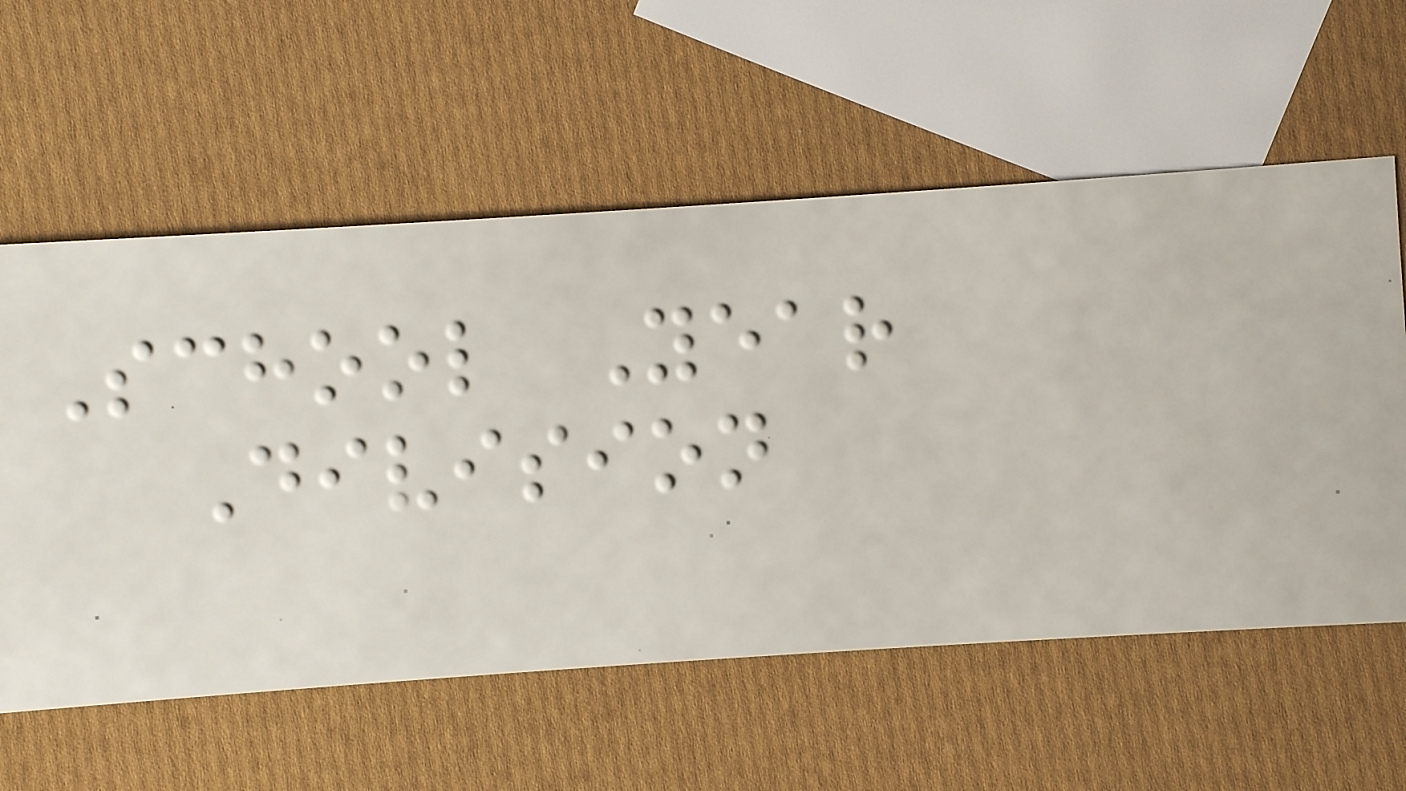School Year
Division
